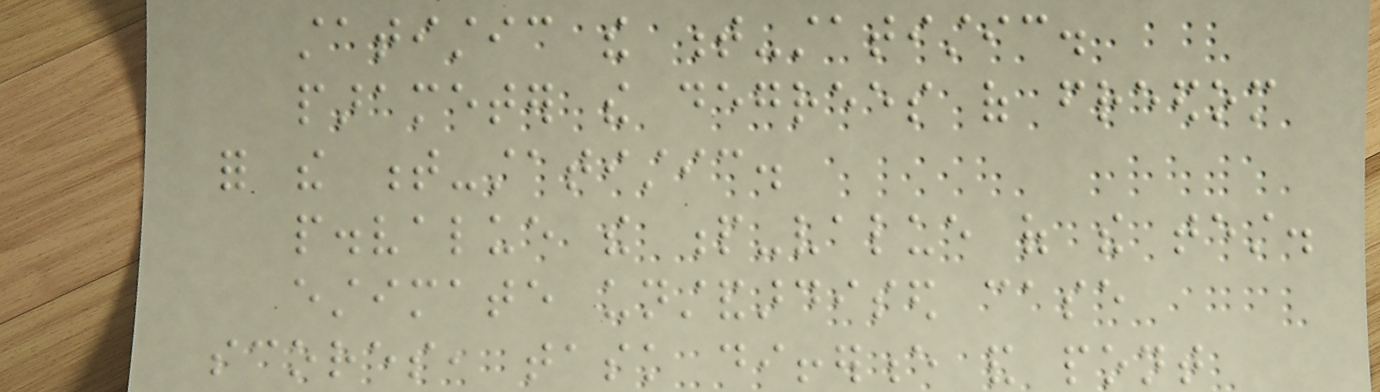statistic the t-statistic.
parameter the degrees of freedom
for the t-statistic.
p.value the p-value of the test.
estimate unstandardised case
scores, task difference and pont
